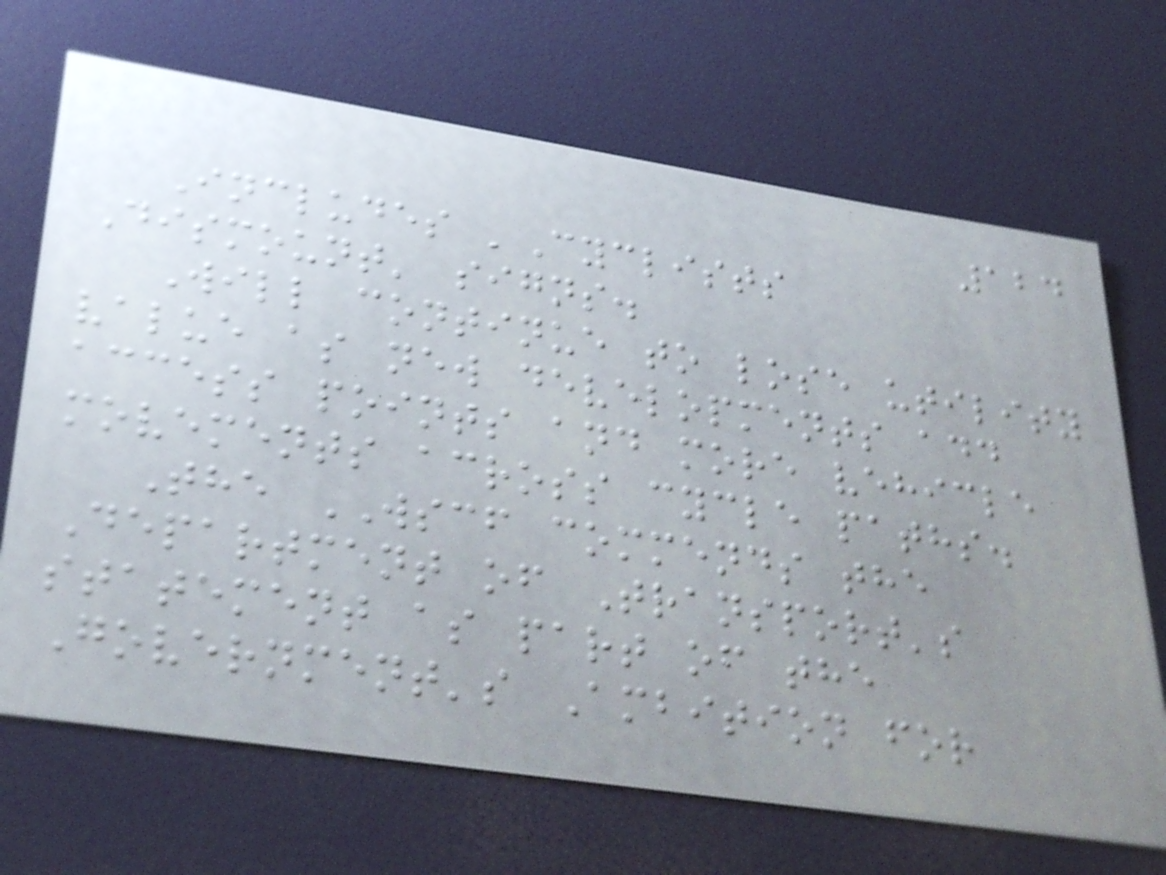124
Includes 'Cyclists
Dismount' signs.
Will continue to lose utility
value as new developments add
access points and more vehicle
movements across cycle paths.
The WSCF commends the
Department of Transport's
statement as part of the
Government's Ambition for
